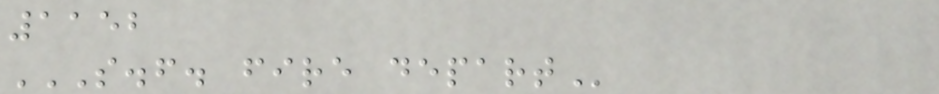1152
S.F. FIRE DEPART
